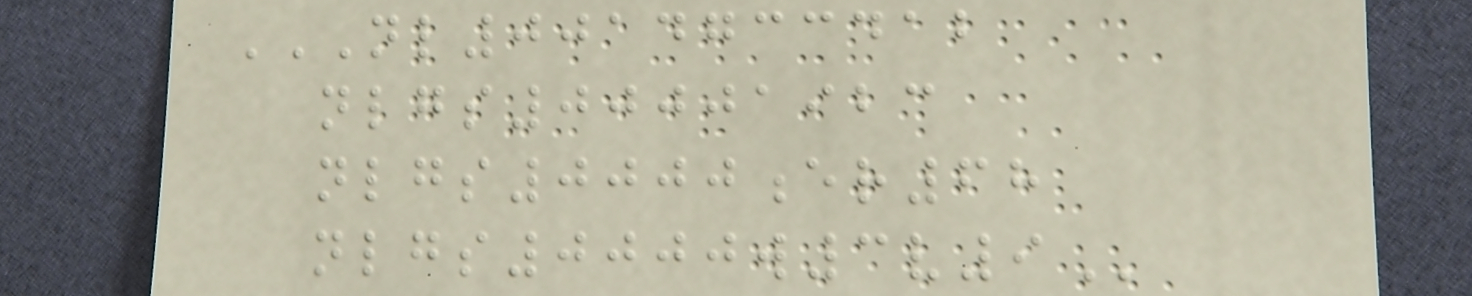NL0014733412
NLGS00001923
NLGS0000ER68
NLGS0000W3V9
